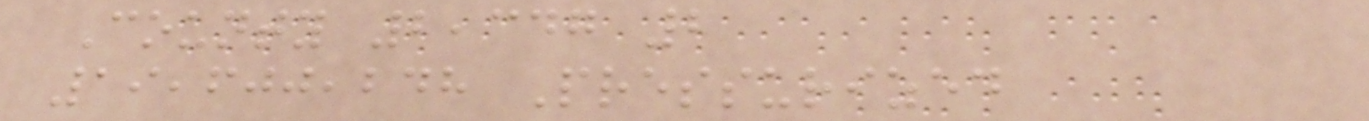County 2,347 2
19,600,248 Pressurized
